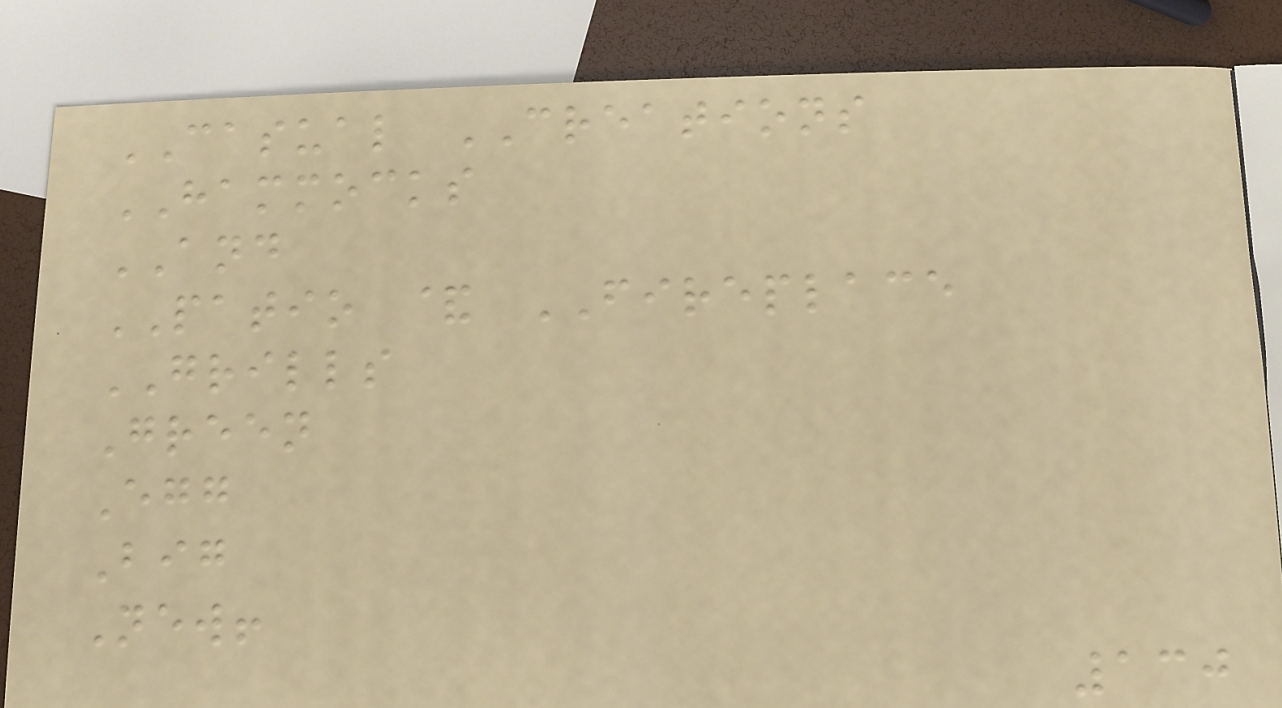CASUAL CREATIONS
HAMMOCKS
AND
PATIO & FIREPLACE
GRILLS
Green
Egg
Big
New!
130
